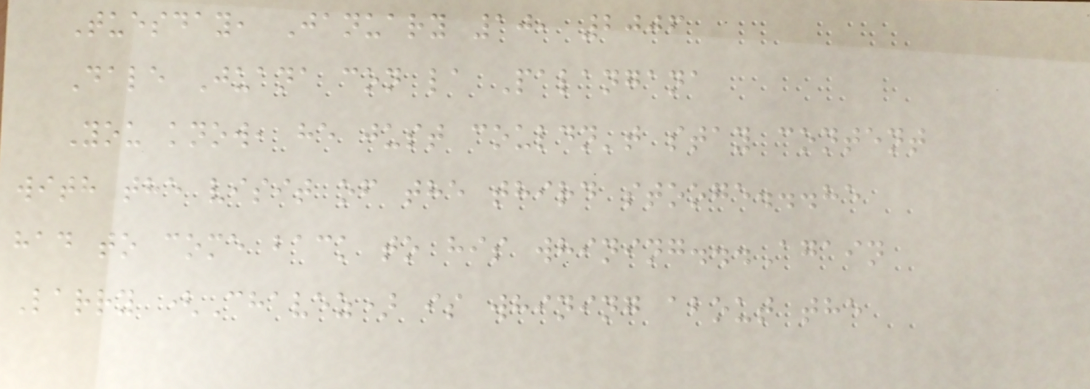Tuesday, January 10, 2006
Dale Juana con la Palangana
You know, he just couldn't stay content
with the visit of the third stooge...he
had to come back to his whining...Again
Larry (Chavez) is whining about the
